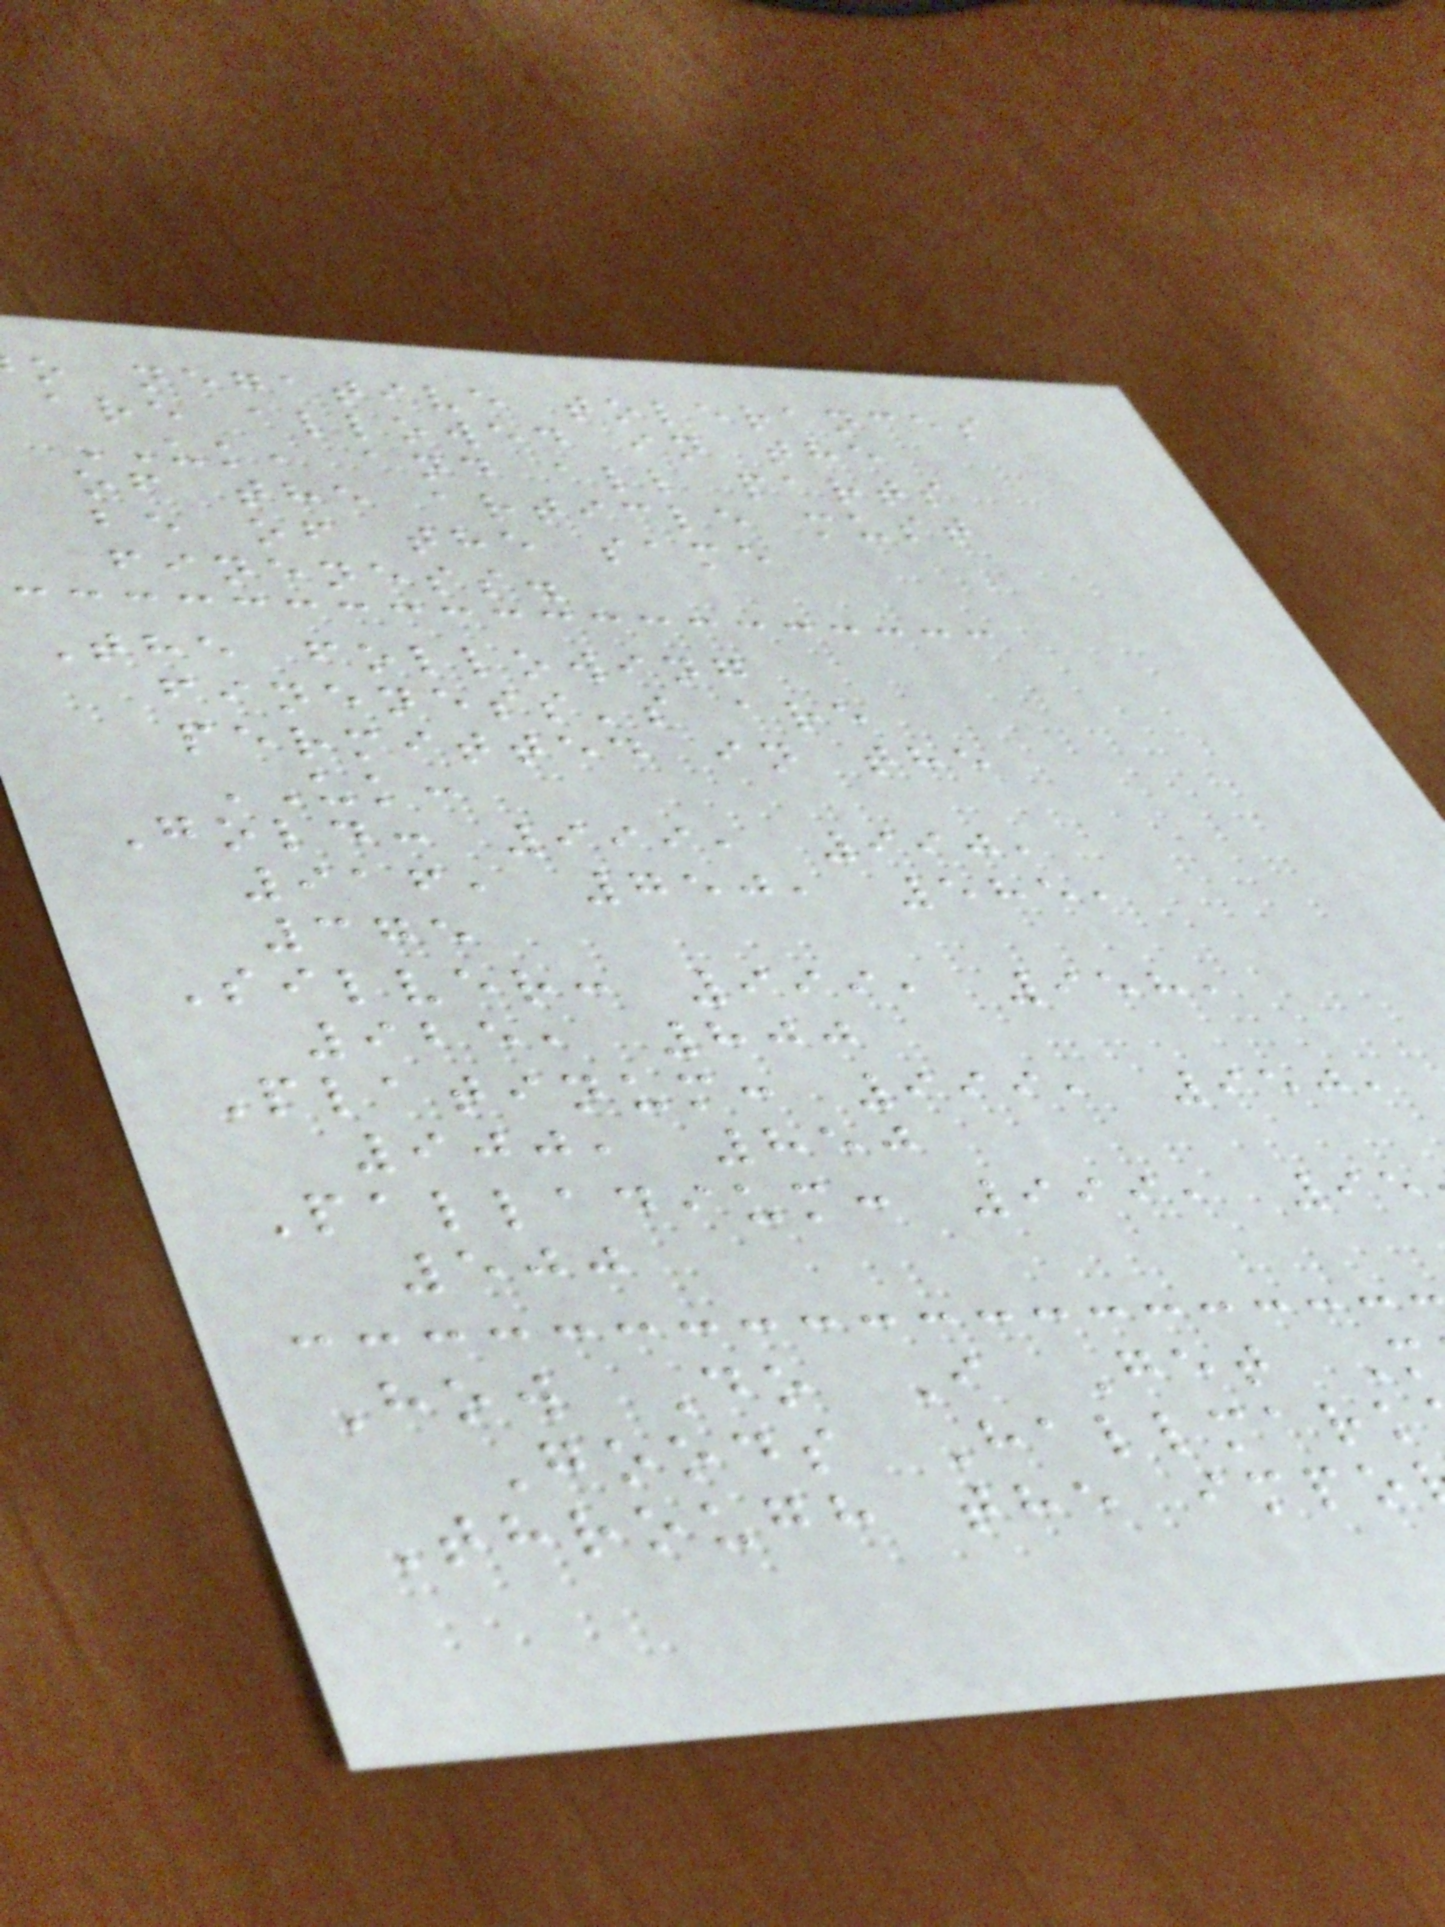o negative tolerances
are allowed in the
UK, and all parts
of the article must
be of the same
fineness.
The following
fineness's are
permitted in the
UK:
Gold: 999, 990,
916, 750, 585,
375
Silver: 999, 958,
925, 800
Platinum: 999, 950,
900, 850
Palladium: 999, 95
500
How Do I Get M
Goods Hallmark
Through the impo
